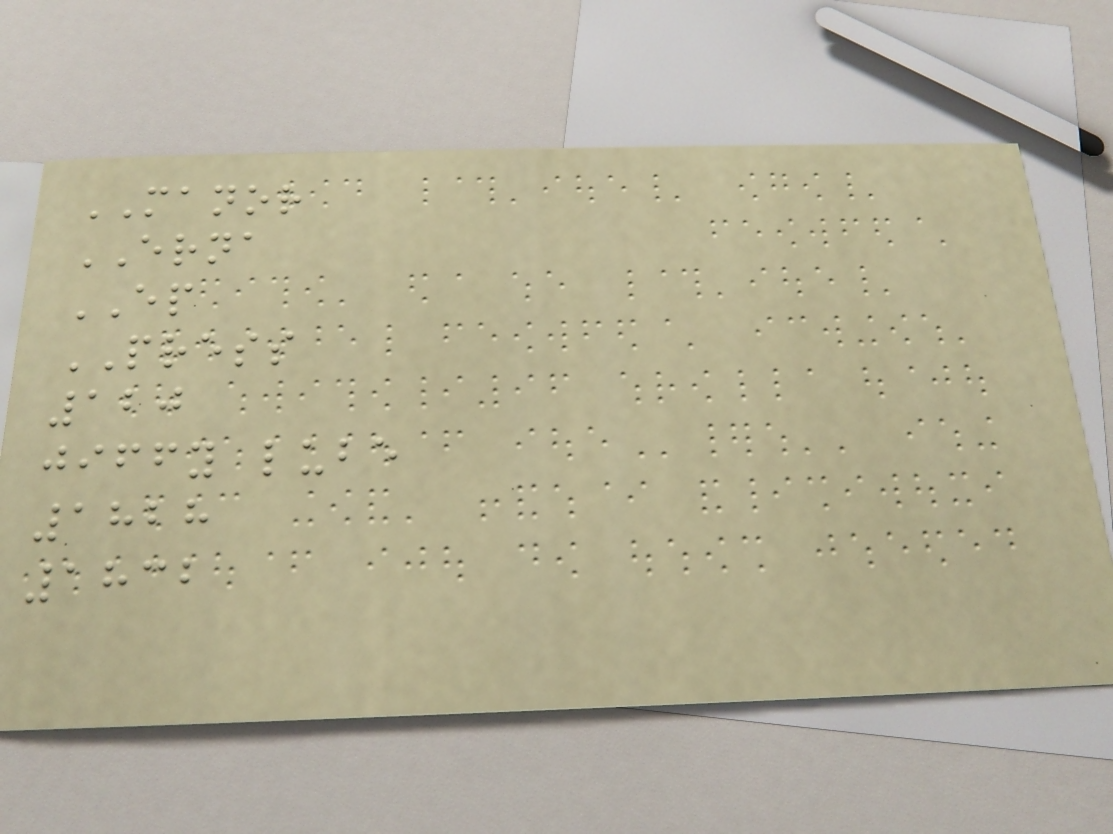MANOR
ERNA
EP
PRESS
120
jiffy lube
1828
1832
